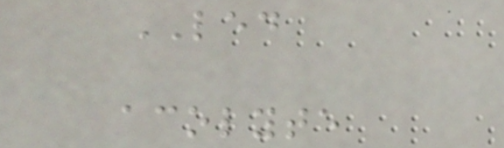LED
acolyte
